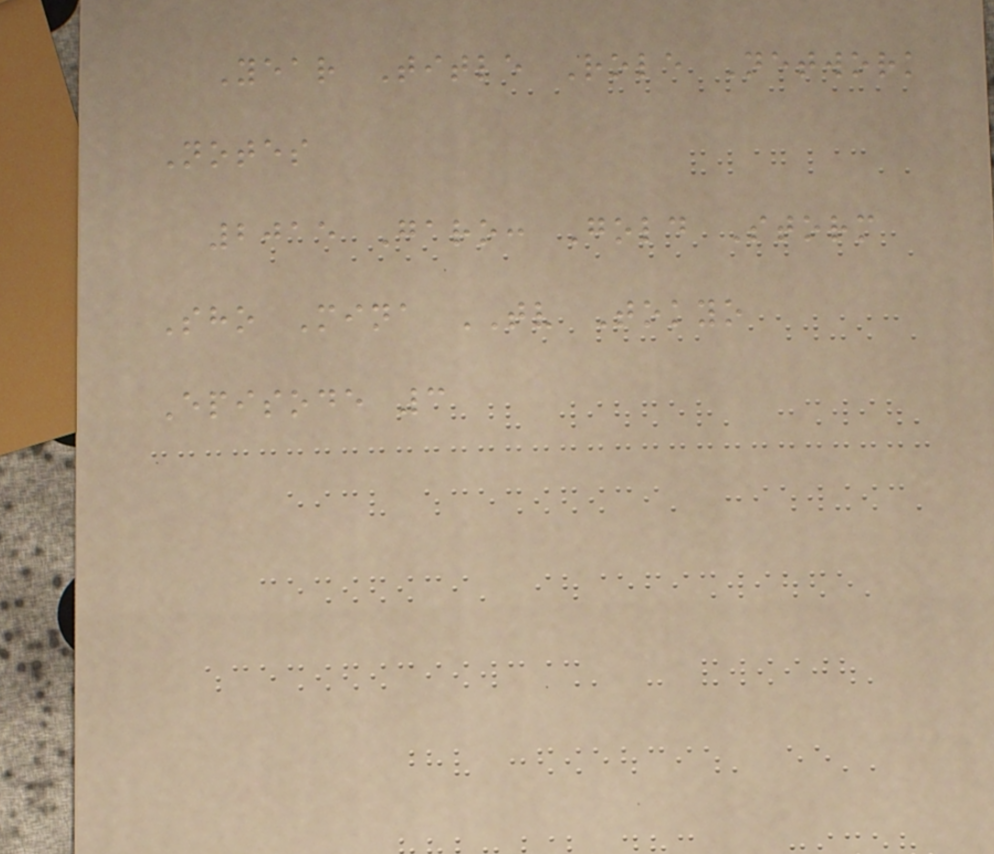Year Title Role Network
Notes
2015 Garo: Gold Storm
Sho Mina TV Tokyo
Episode 3
